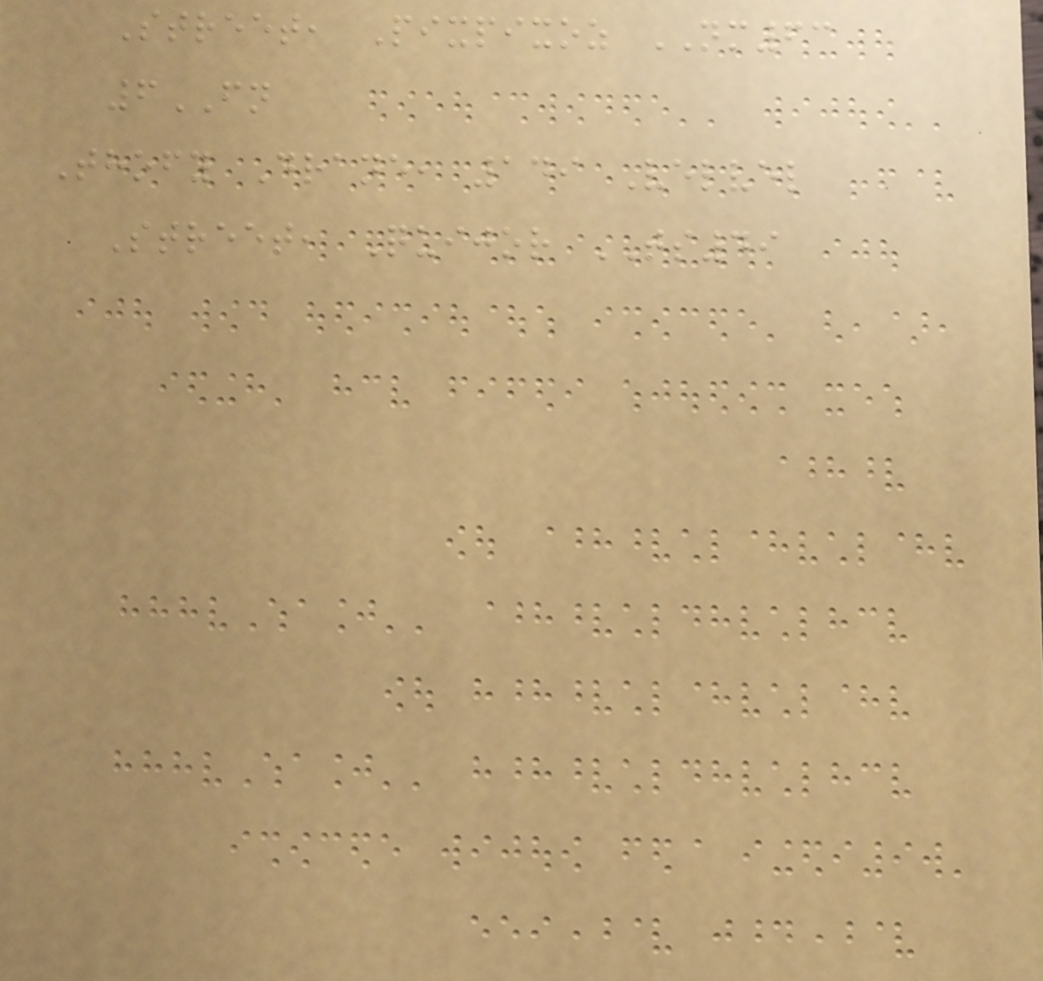Street, Pixpixoz NM63
6FN
Thofy Drane, 149 Velvel
Street, Quijor TS49
